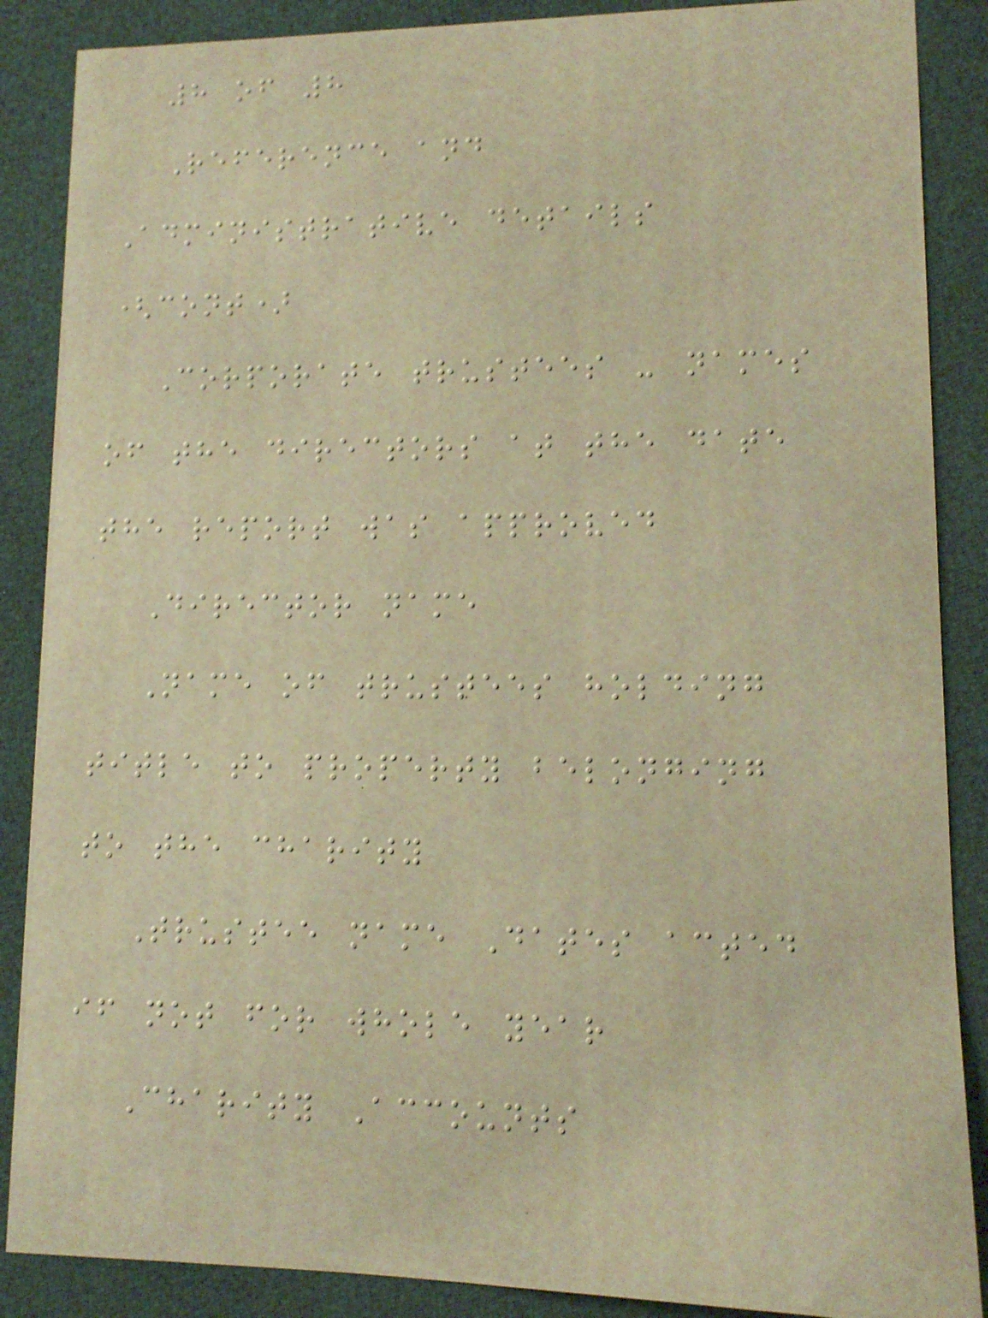8 of 8
Reference and
Administrative details
(cont)
Corporate trustees - names
of the directors at the date
the report was approved
Director name
Name of trustees holding
title to property belonging
to the charity
Trustee name Dates acted
if not for whole year
Charity Accounts
